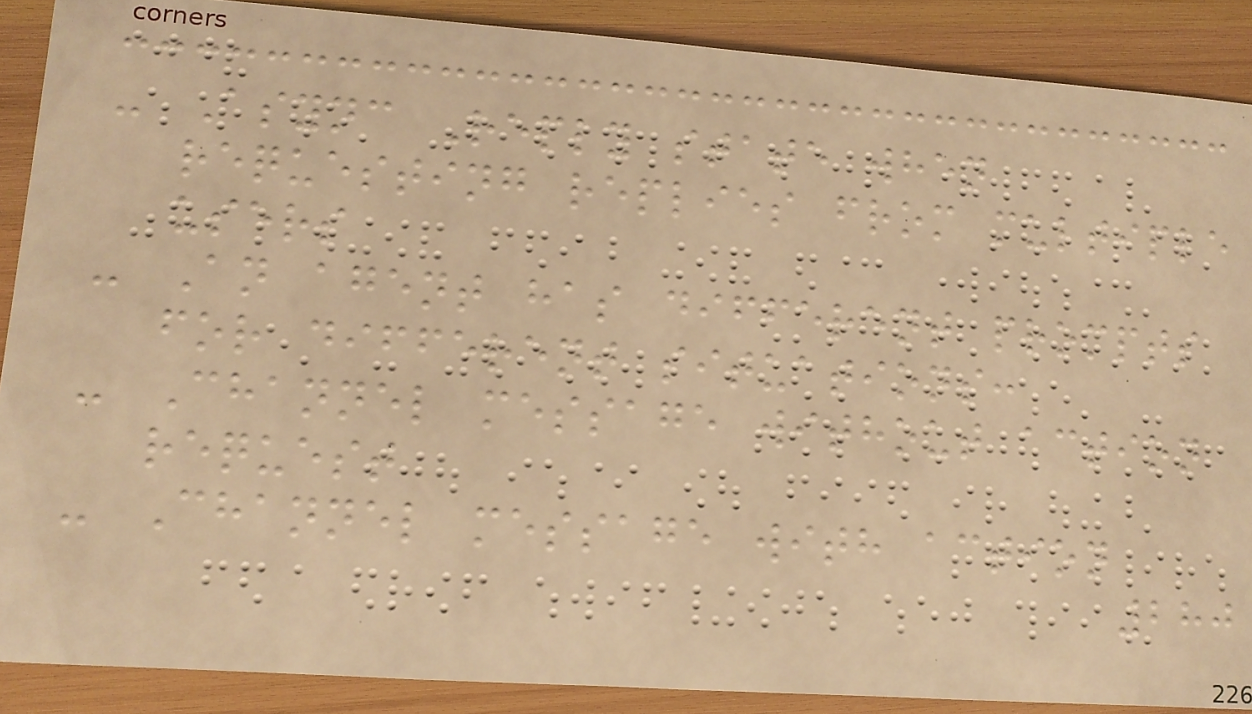- Async Reply state when
requesting replies from multiple
users
- An agent has different prompts
for different situations:
- Channel message without action
request
- Channel message with action
280
